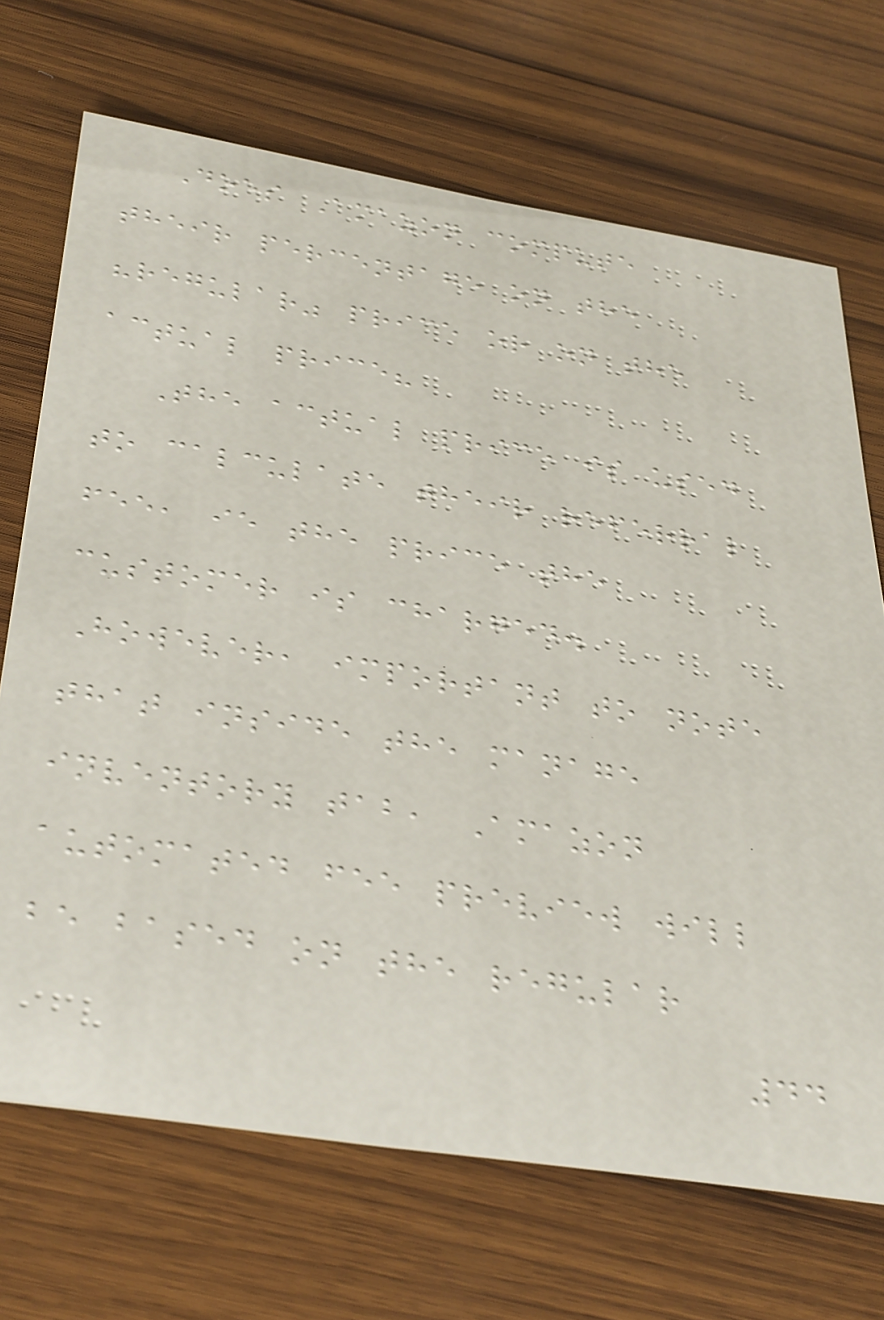Does Amazon compute
their percentage on the
"regular" price or on the
actual price?
The actual price is used
to calculate their referral
fee, ie the price the
customer is charged.
However, important to note
that inside the manage
inventory tab, Amazon
automated fee preview will
be based on the regular
44
